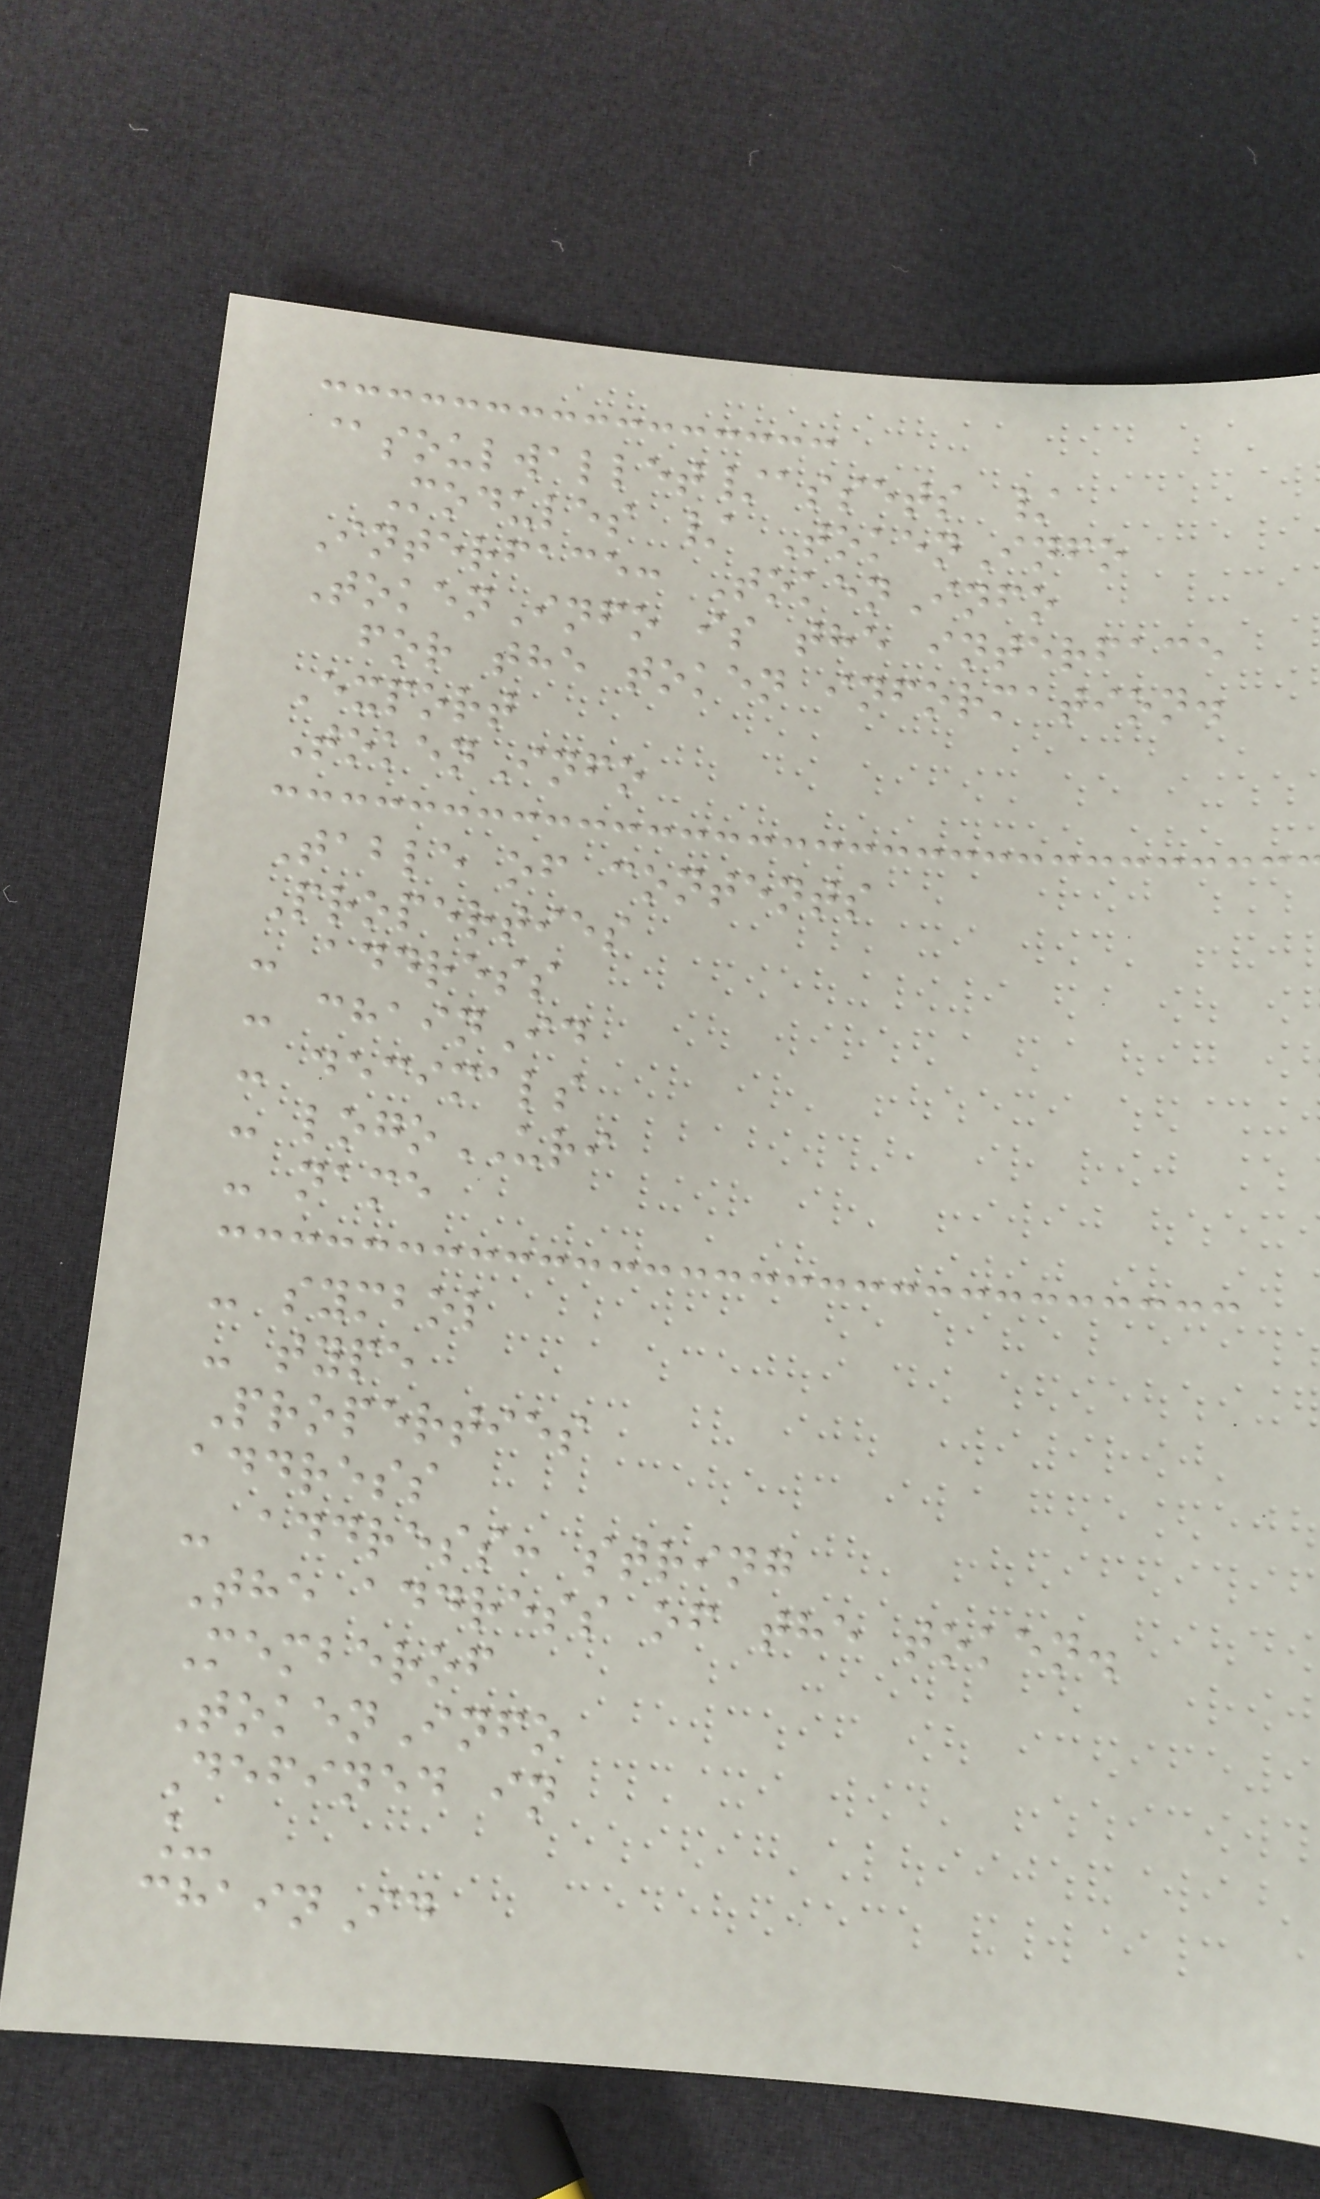@soulwallet/assets /
Modules / TokenInfo
Interface: TokenInfo
TokenInfo is the interface
for the token information.
Export
TokenInfo
Table of contents
Properties
- address
- chainId
- decimals
- logoURI
- name
- symbol
- type
Properties
address
- address: string
The address of the token.
Memberof
TokenInfo
Defined in
_
chainId
